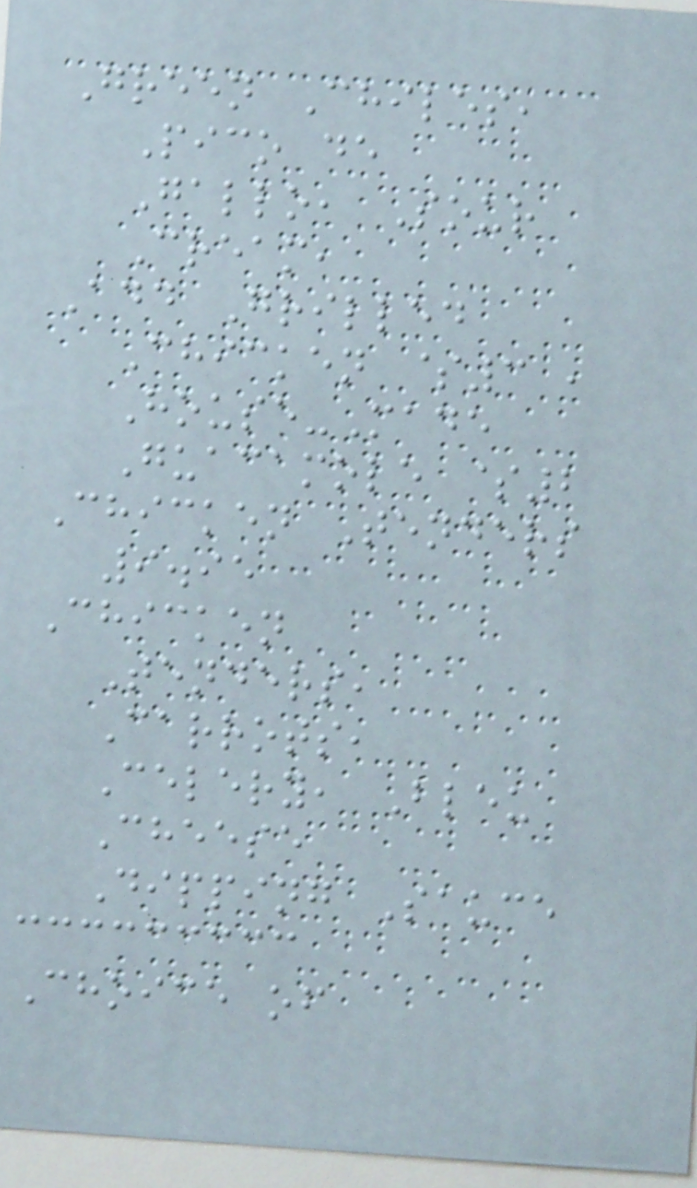Green Chiles,
Pico de
Gallo, Sour
Cream,
Add Grilled
Chicken $3 ,
House-Made
Guacamole $2
Chicken Tenders
9.95
Chicken
Tenders,
Carrots,
Celery, Bleu
Cheese
Dipping Sauce
Choice of
